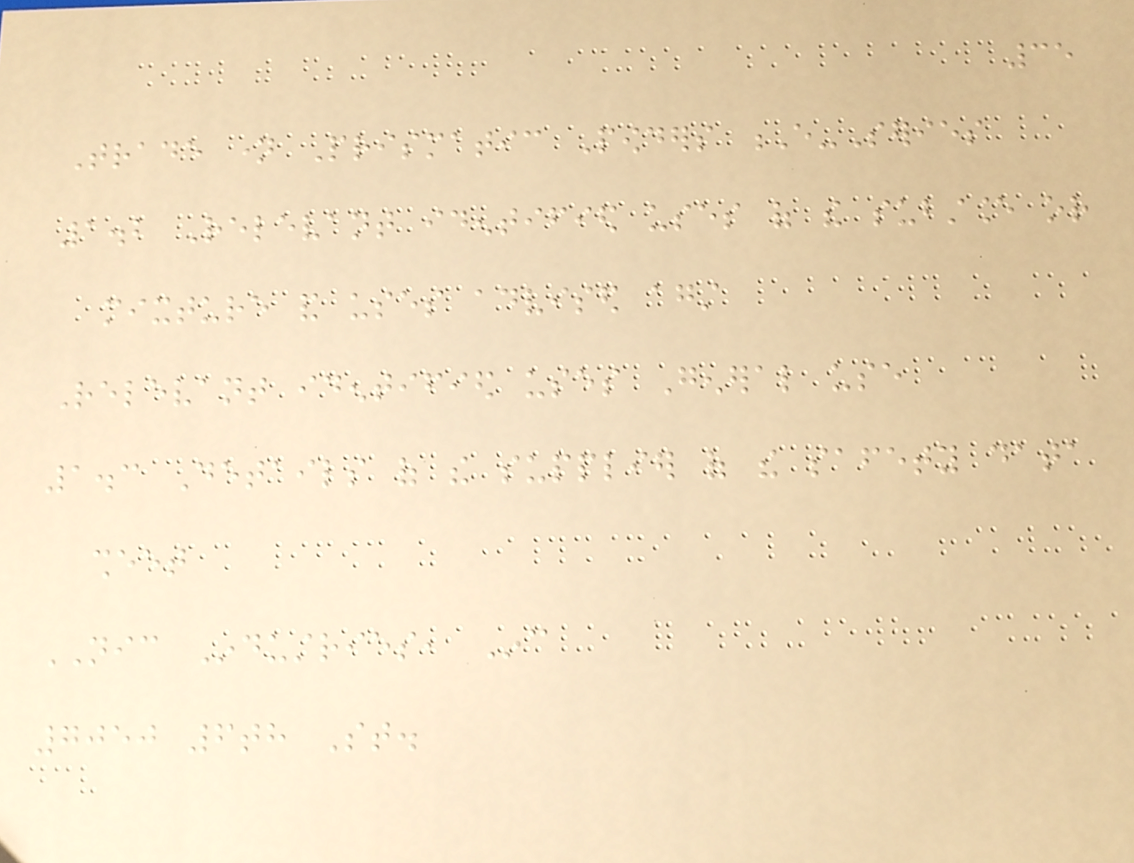35
Trade name Prismatic Powders E-Series
1.2 Relevant identified uses of the substance or
mixture and uses advised against
Relevant identified uses General use
1.3 Details of the supplier of the safety data
sheet
NIC Industries, Inc
7050 6th St.
